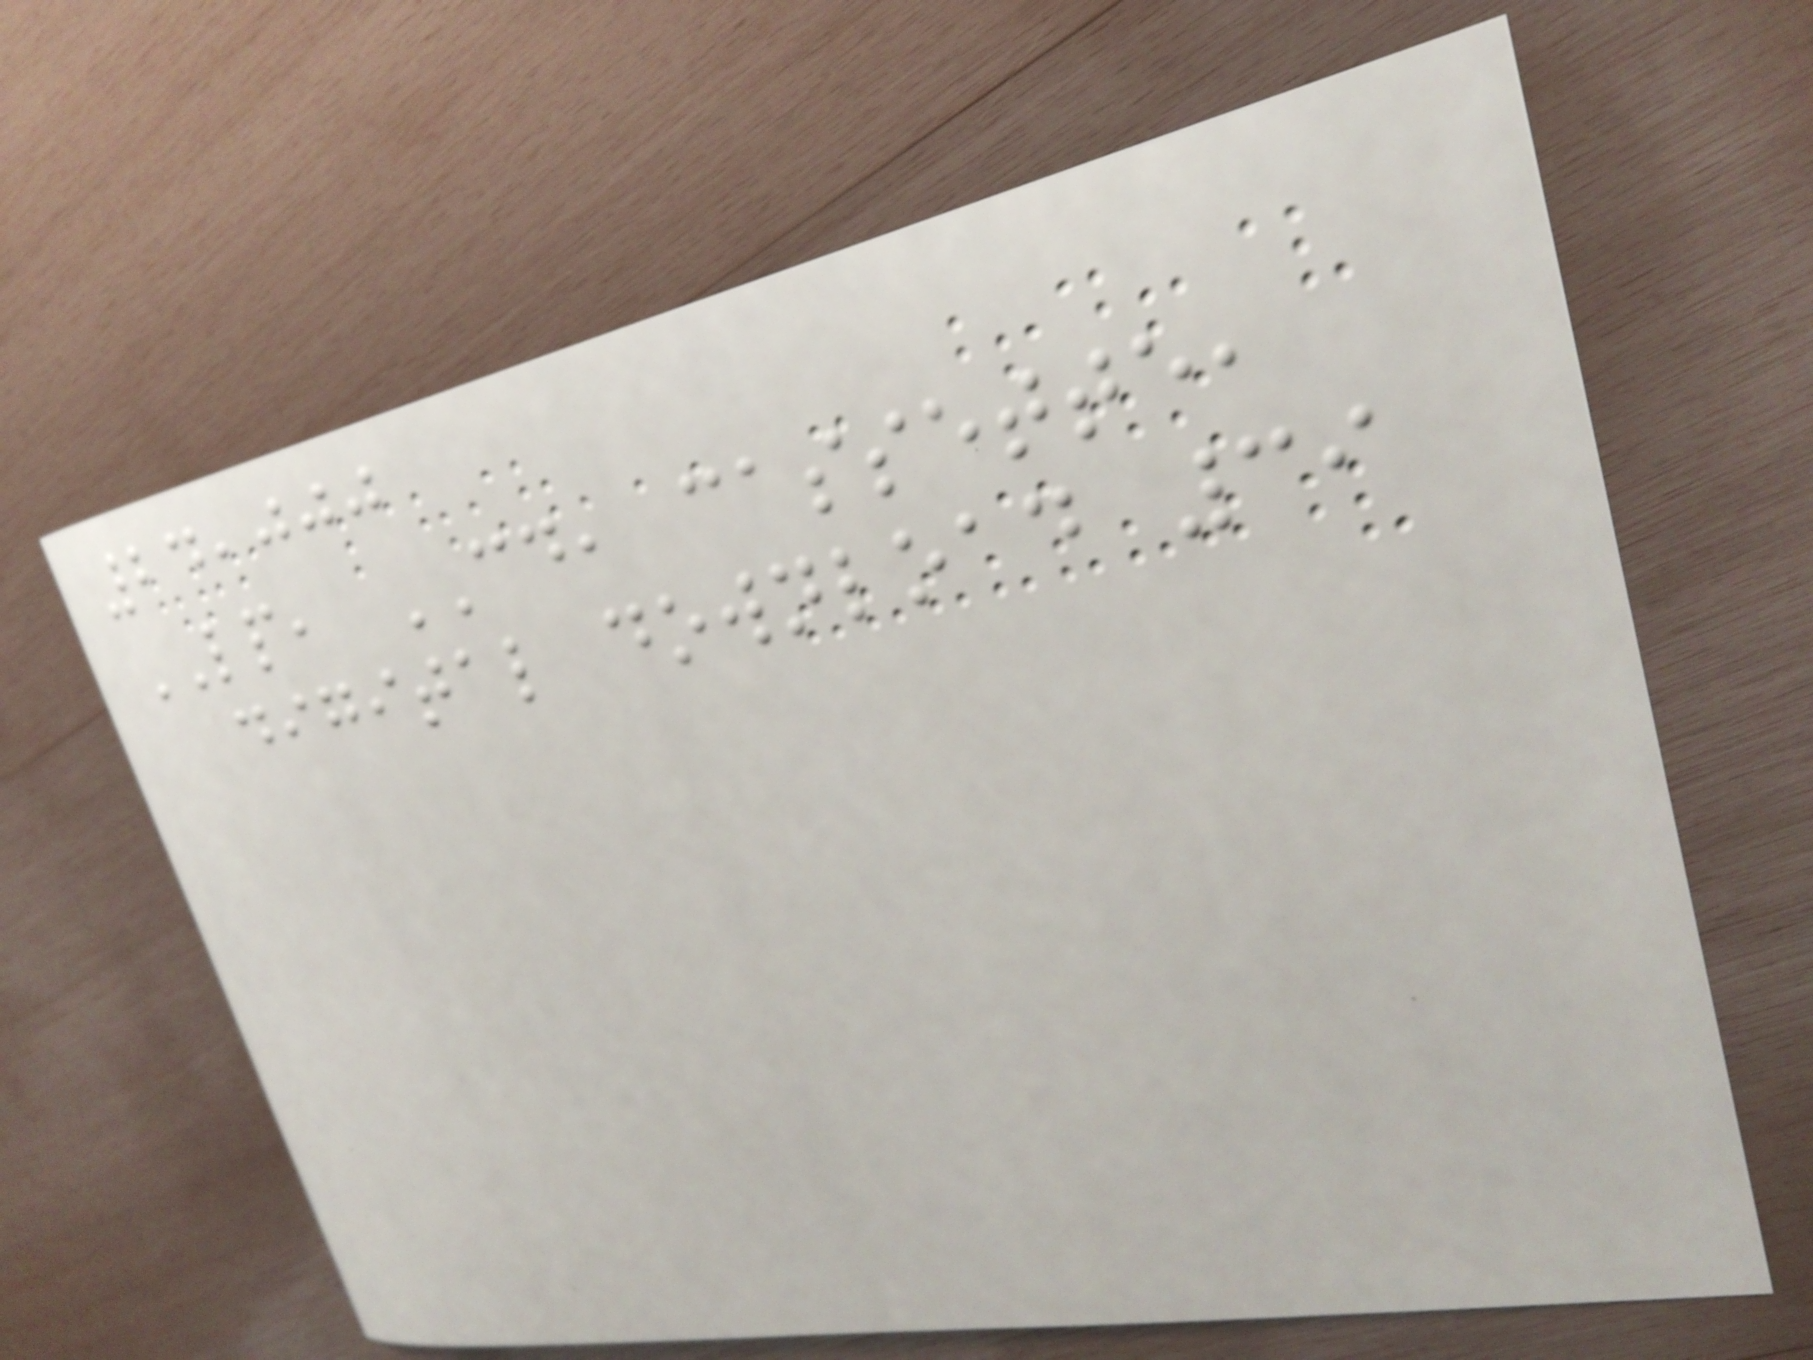24,000
LP, CD, cassette,
digital download 39
